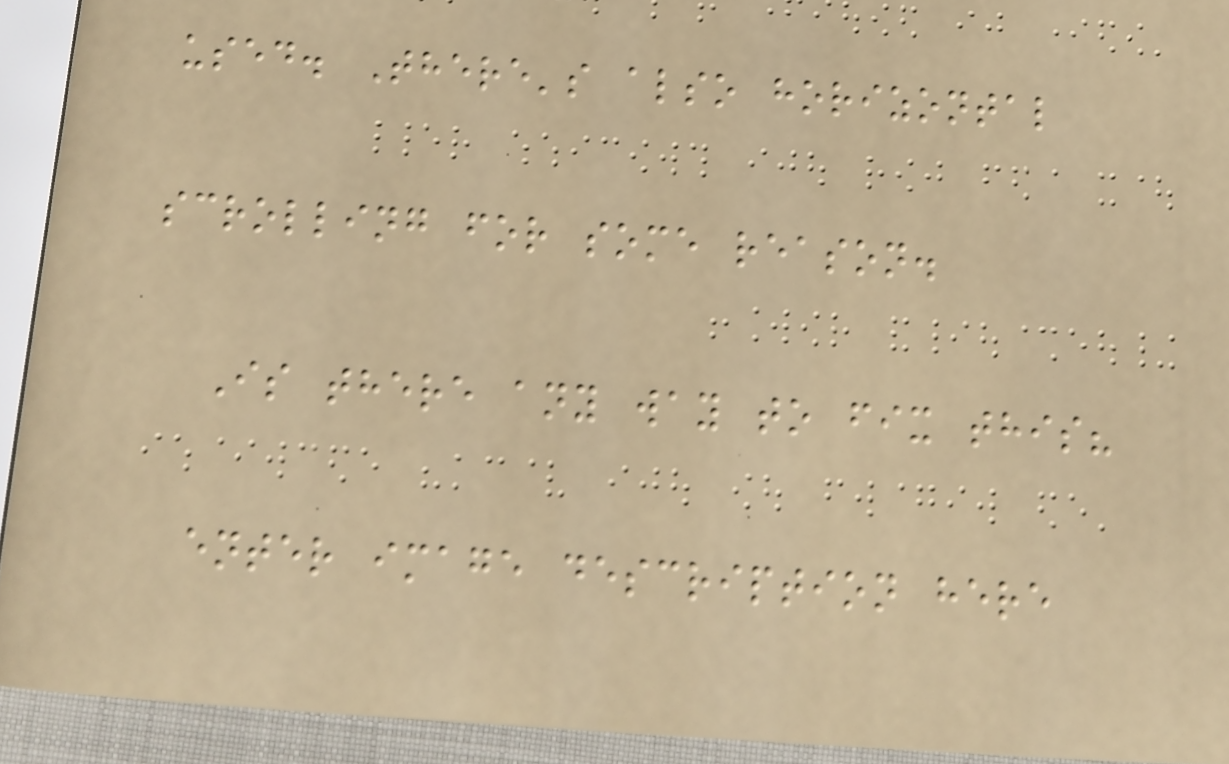used. There's also horizontal
scrolling for some reason.
Is there any way to fix this?
enter image description here
